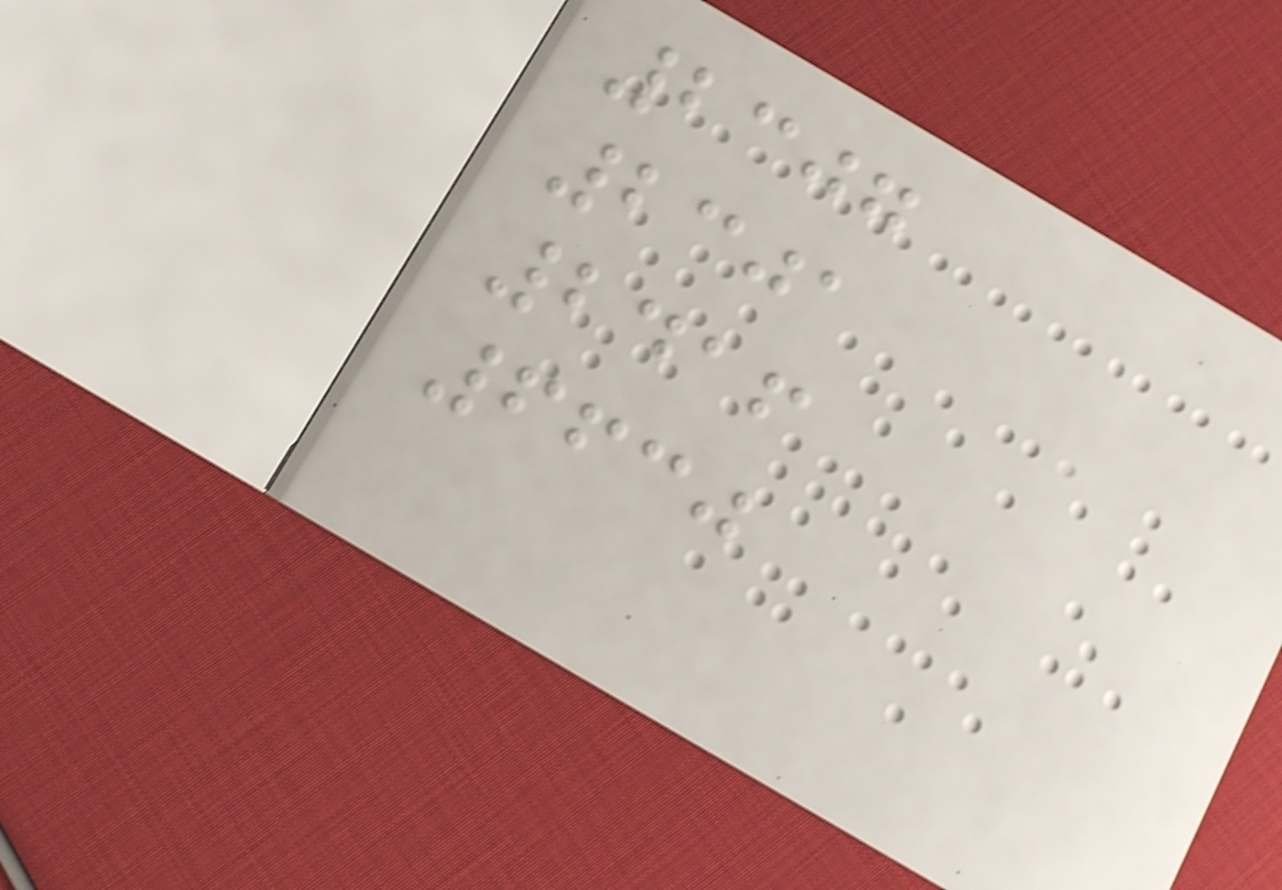2307
2301
2416
6630
